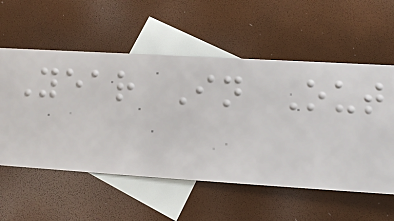Year In Out
